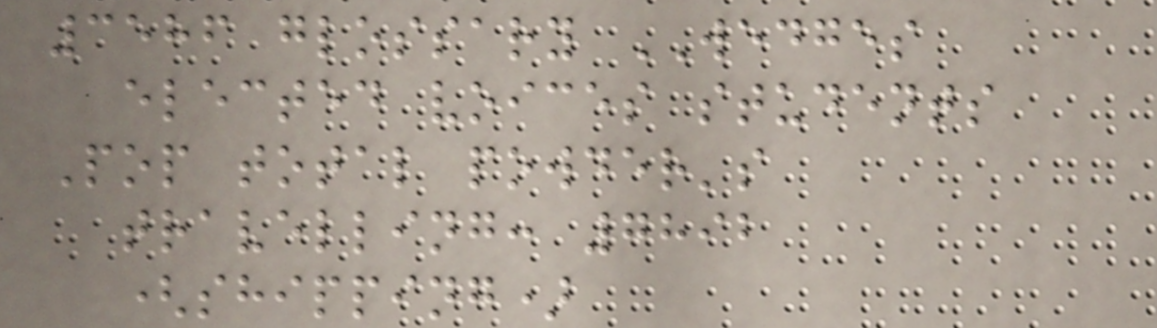3586 glossary WEDGES
elected voices students
Pop total powder's
travelling: 7892
(shipping)
